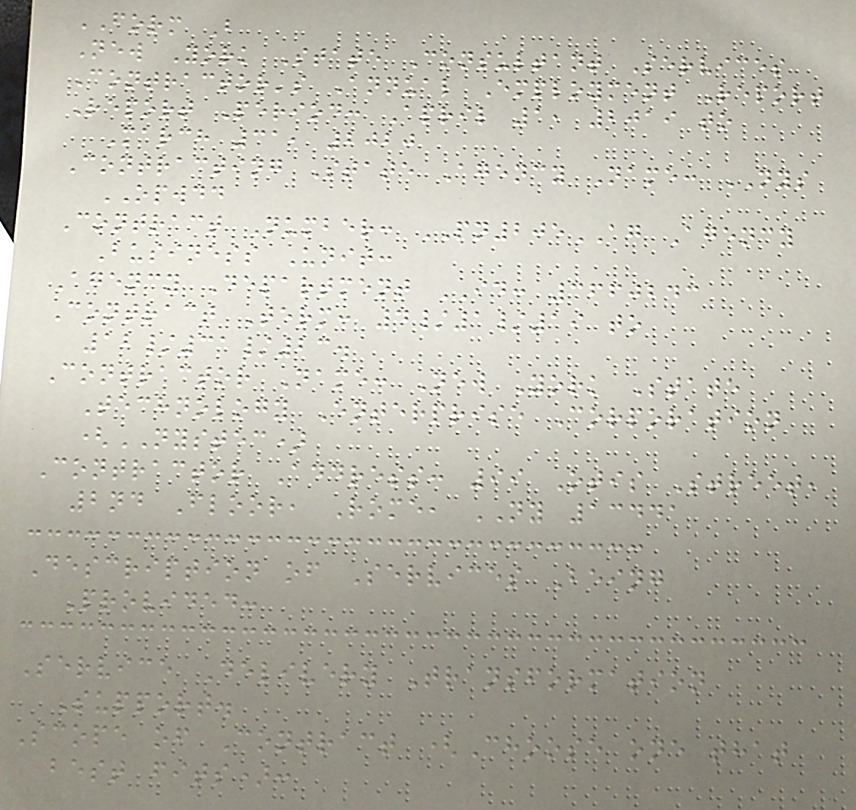FORM B
New York State Consultant Services
Contractor's Annual Employment Report
Report Period: April 1, 2019 to
March 31, 2020
Contracting State Agency Name: NYS
OPWDD
Contract Number: PN205AG Agency
Business Unit:
Agency Department ID: 3660243
Contract Term: 4/1/19 to
12/31/23.
Contractor Name: New York State
Technology Enterprise Corporation
(NYSTEC)
Contractor Address: 99 Otis Street,
2nd Floor, Rome, NY 13441
Description of Services Being
Provided:
Service Delivery Transformation
Support.
Scope of Contract (Choose one that
best fits):
